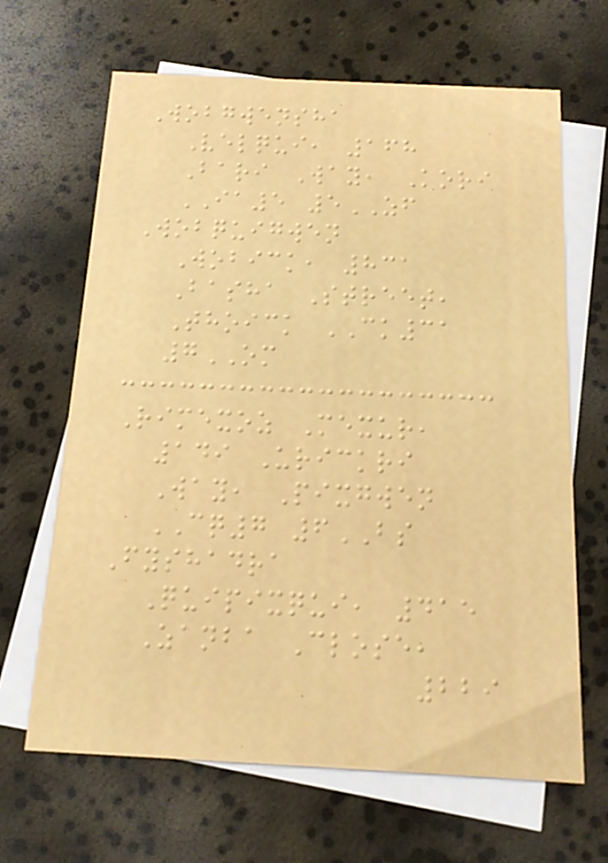Wobgwensha
Velqui, 168
Bari Way, Kori
IA5 5ZF
Wobquigwen
Wobick, 831
Basha Street,
Thoick CK31
7OM
Rimexoz Mexur,
149 Urickri
Way, Pixgwen
CQ7 6BS
Fyshadra
Quipixqui, 415
Zanba Close,
229
